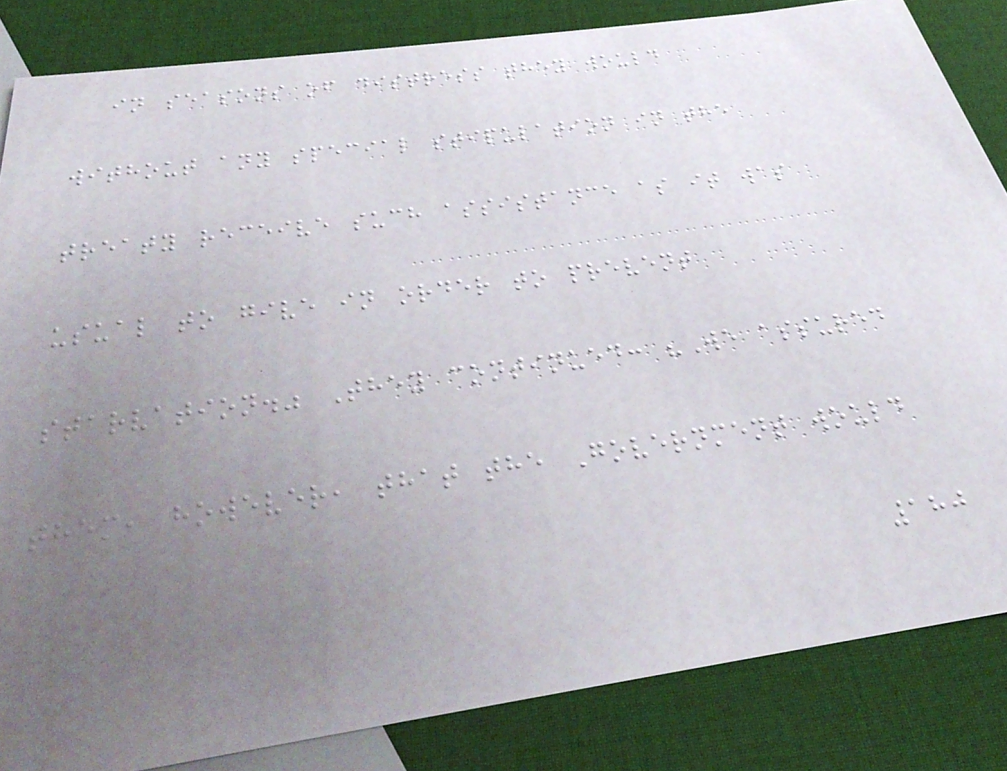in seasons of distress they would
without any special stipulation in the
treaty receive such assistance as it was
usual to give in order to prevent
starvation." They continued: "We assured
them, however, that the Government would
180
